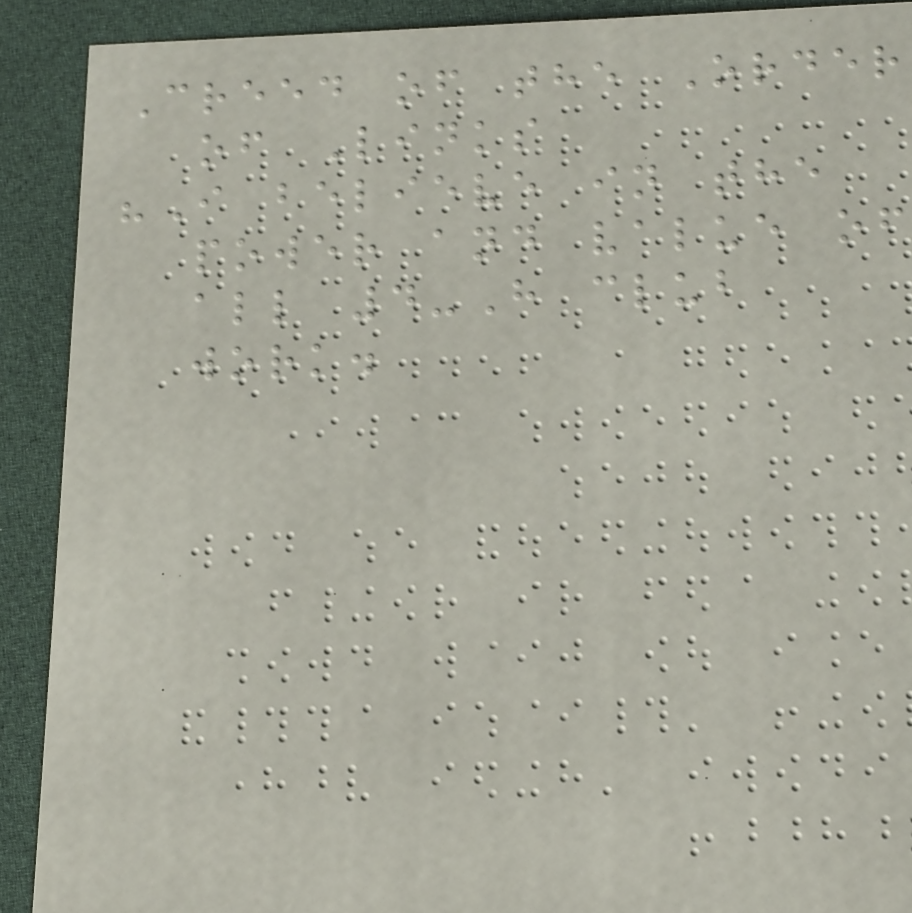Creed of the Order
of Links
"I believe in the
power and value of
all 4-H club
work.
